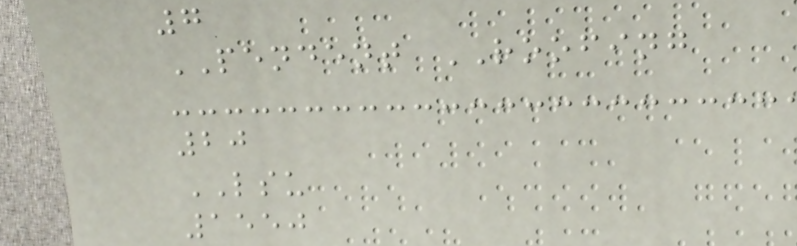7
PENDENT ROOFING
20
LSU
1550
